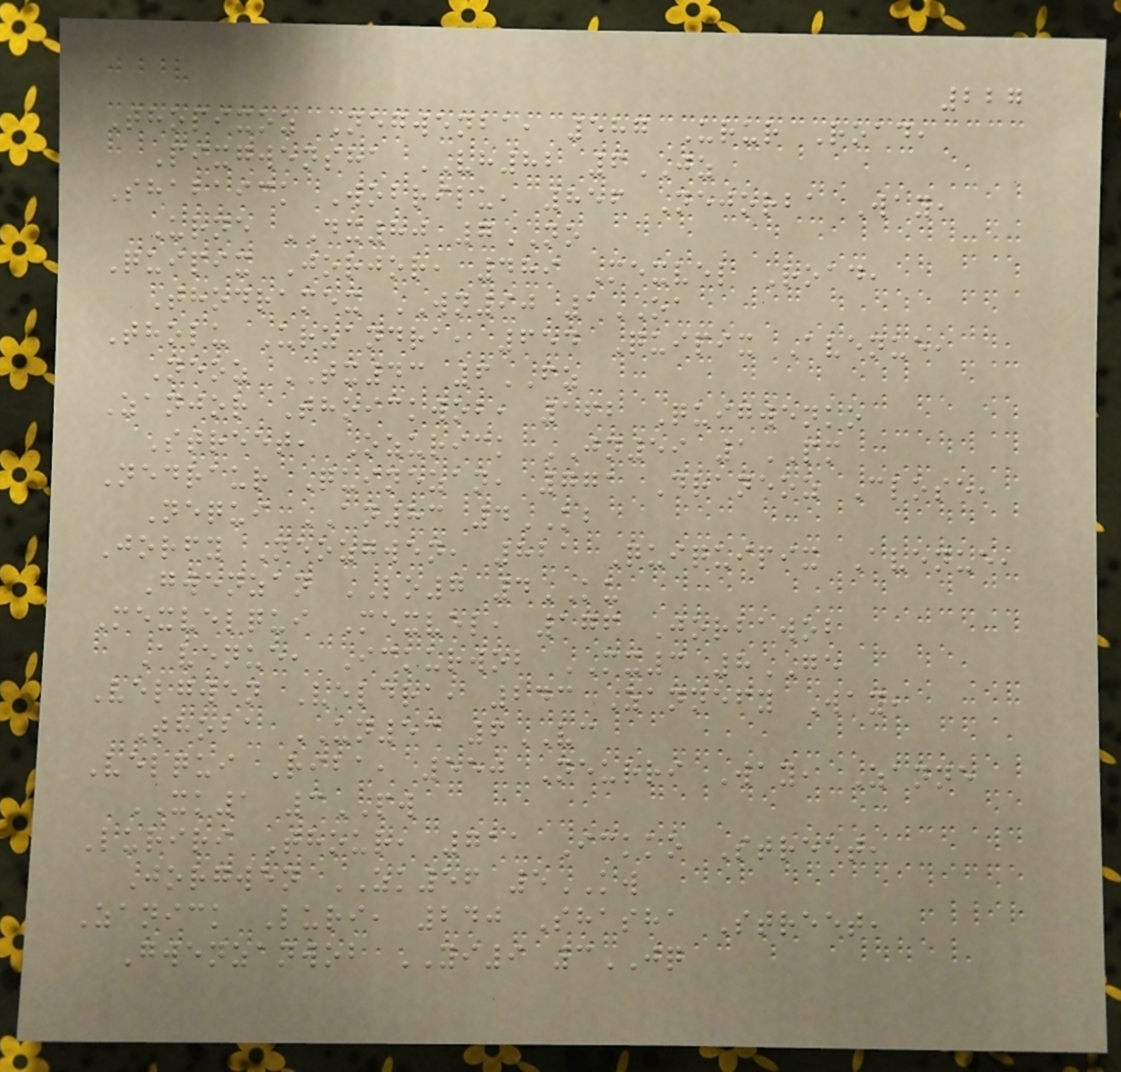227
Thopixoz Negwenba, 587 Urur Road,
Pixgwensha VH82 6JZ
Shabaick Wobrilu, 856 Nejorba Way,
Urne DX80 7NO
Quipix Jorjor, 489 Mexvel Road,
Thodramex WN90 1OA
Tholu Urzandra, 654 Quipix Avenue,
Neoz TX43 6FZ
Zanjor Thoickwob, 162 Quigwenko
Street, Ozurick JN59 1PM
Nedraur Quinezan, 771 Draneoz Close,
Nequi AN83 4KB
Jorfy Neozgwen, 821 Quiquipix Avenue,
Gwenzan LO7 4KU
Mexvelqui Mexvel, 176 Jorbawob
Avenue, Ickurwob MX3 8GE
Velgwen Veldra, 243 Zannefy Way,
Thoba UN53 6VC
Velqui Riba, 550 Neurri Way, Zanne
XK1 3PW
Luriri Thour, 711 Ickko Street,
Jorgwen ZK56 5KW
Zanick Luri, 240 Shasha Street,
Gwenzanwob YI9 3JQ
